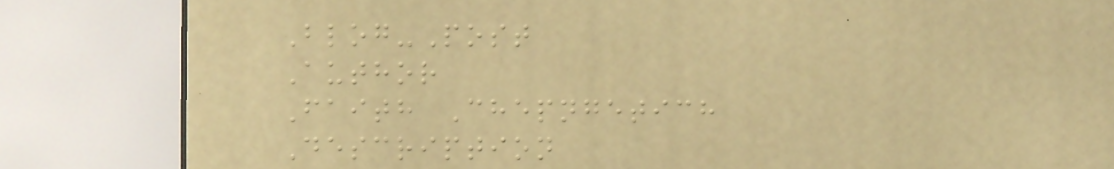Blog-Post
Author
Faith Chepngetich
Description
